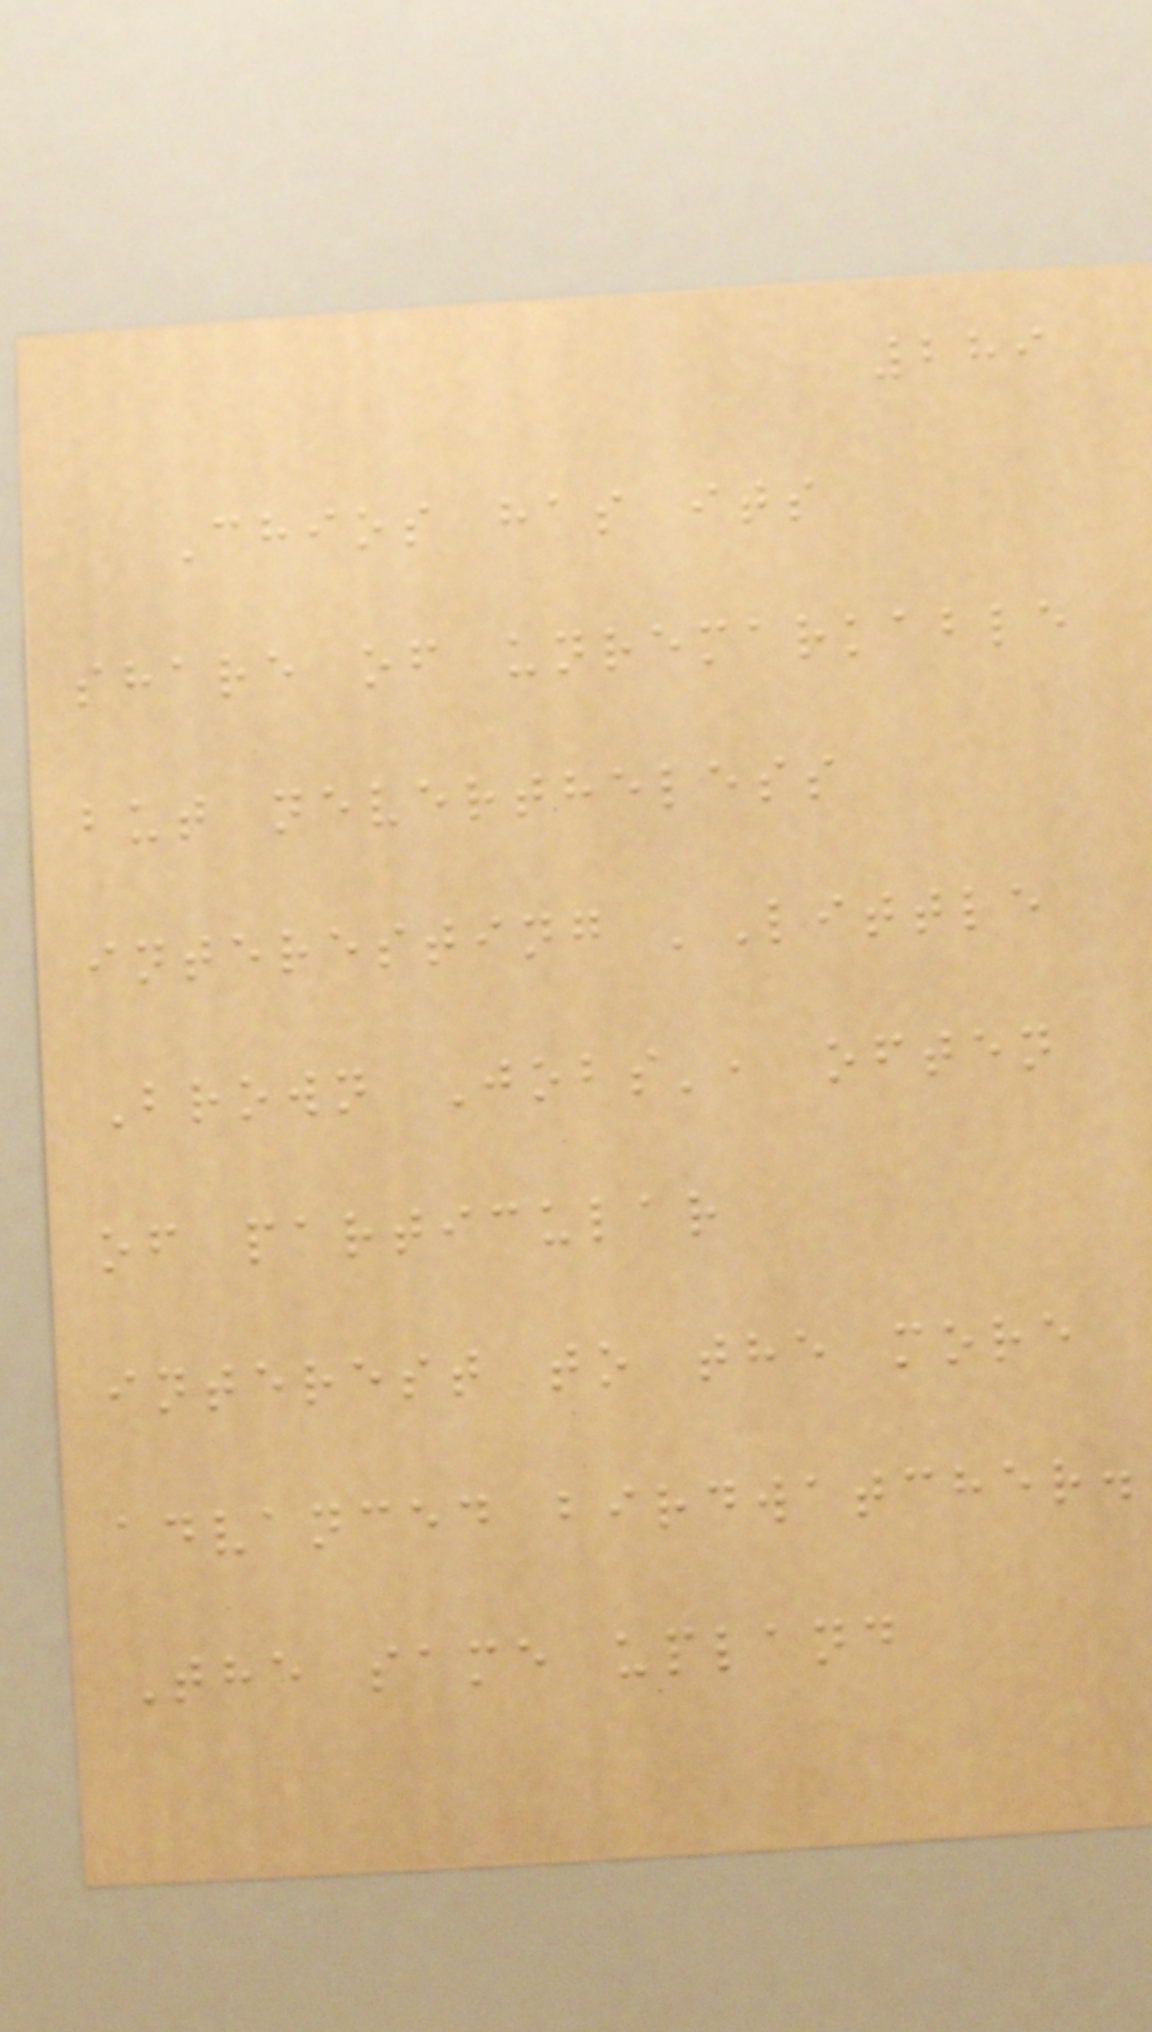289
Chios has its
share of unremarkable
but nevertheless
interesting 'Little
Brown Jobs', often
of particular
interest to the more
advanced birdwatcher.
The same upland
